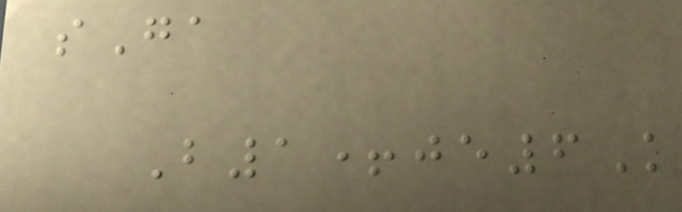sGa
B1+je6K
